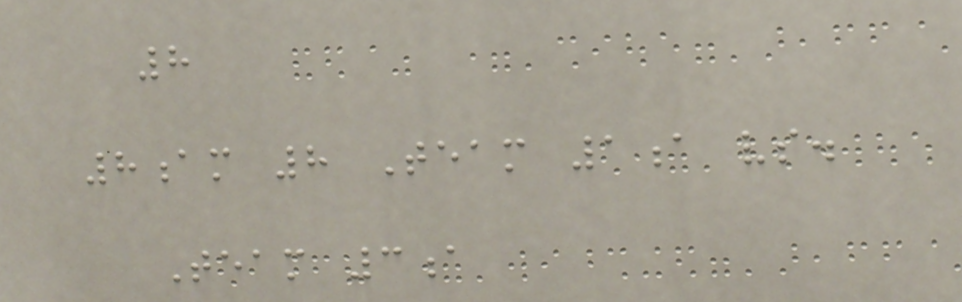8
8am 8 Team 1a vs.
Team 3a
